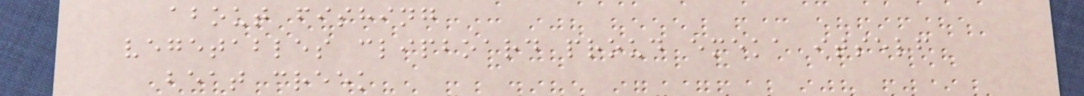about fishing
vegetables clipboard proud emeka itself
beat creek
